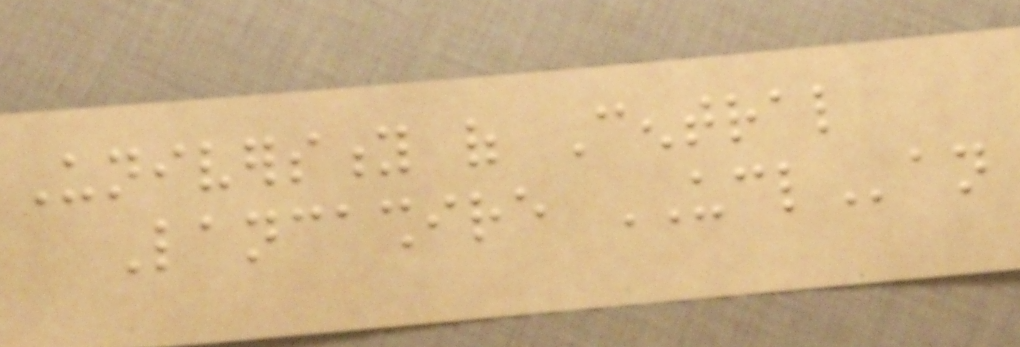University of Central
Lancashire UCLan
